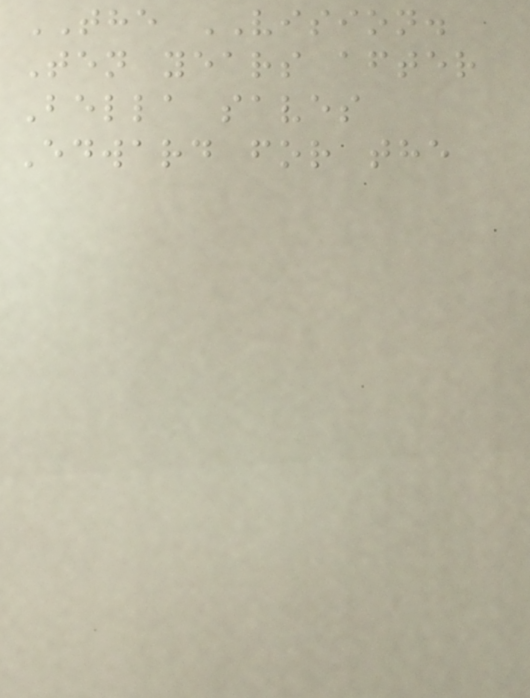THE VISION.
Ten years after
Bella saves
Edward for the
